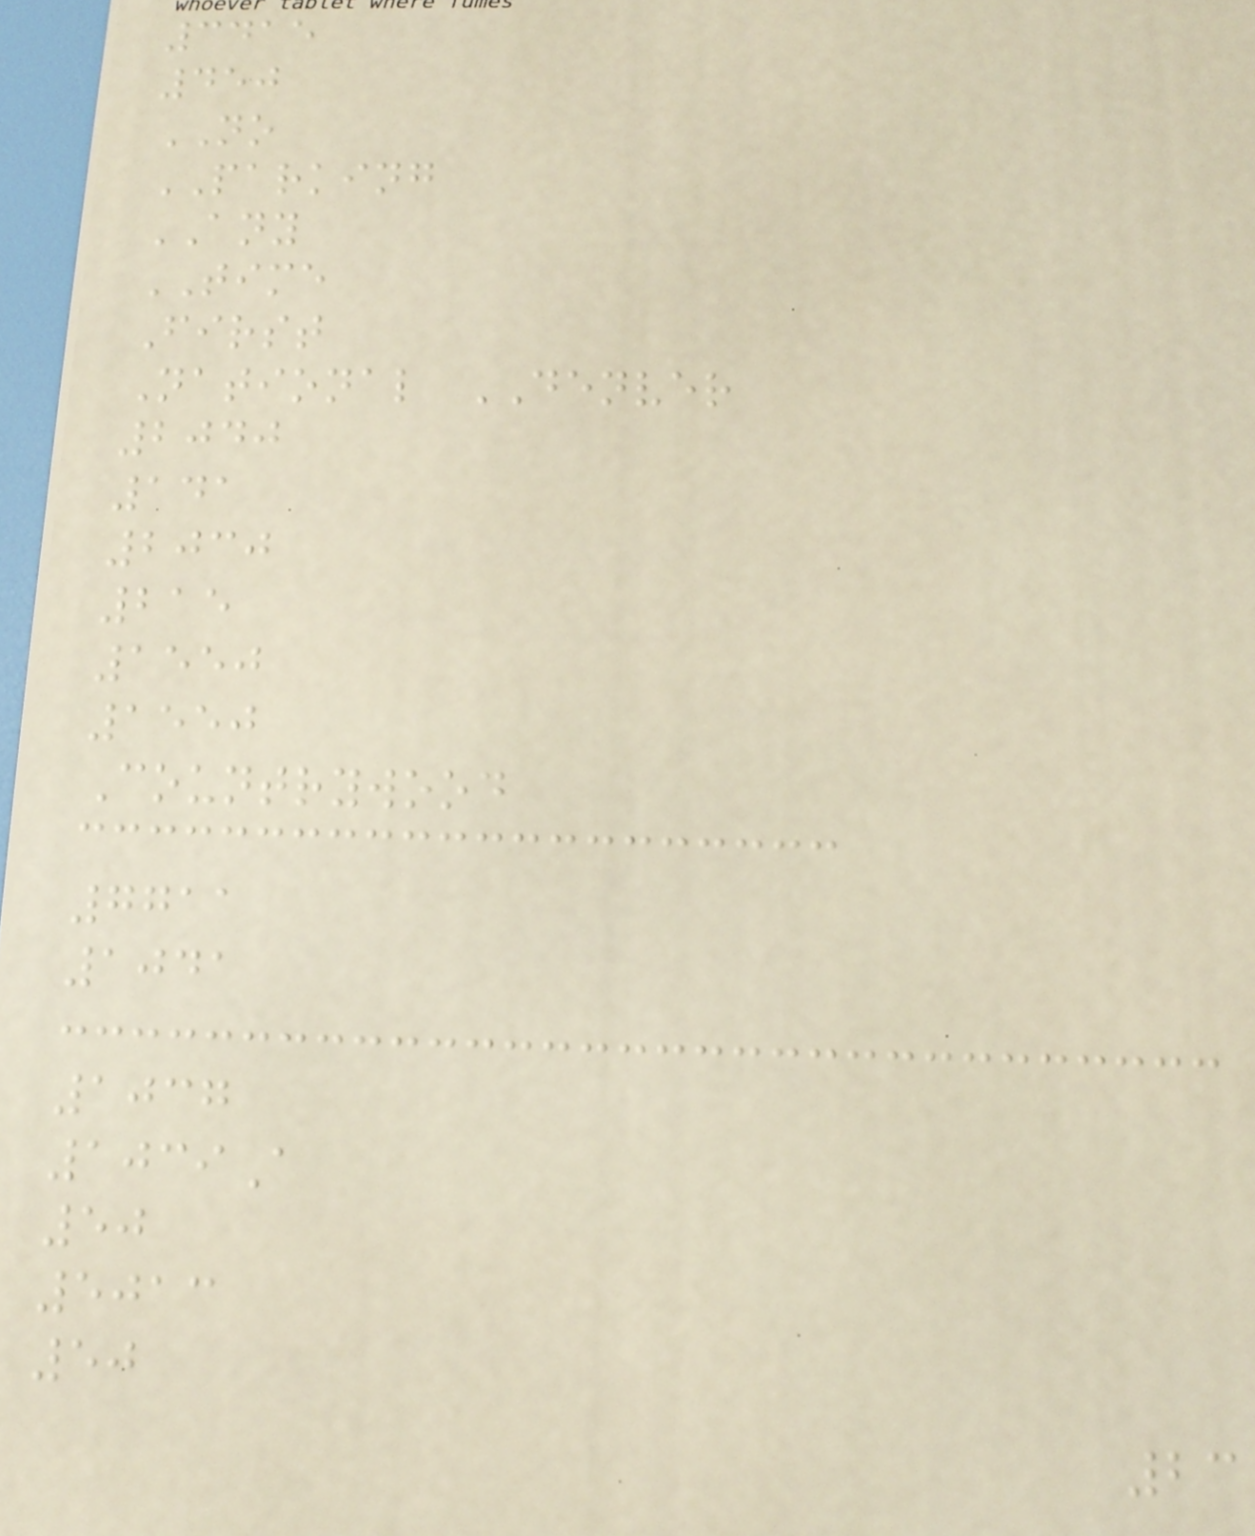3415
450
NO
PARKING
ANY
TIME
First
National DENVER
2040
141
2030
215
1550
1550
Countrywood
7711
1041
1037
1039A
50
5013
50
23
